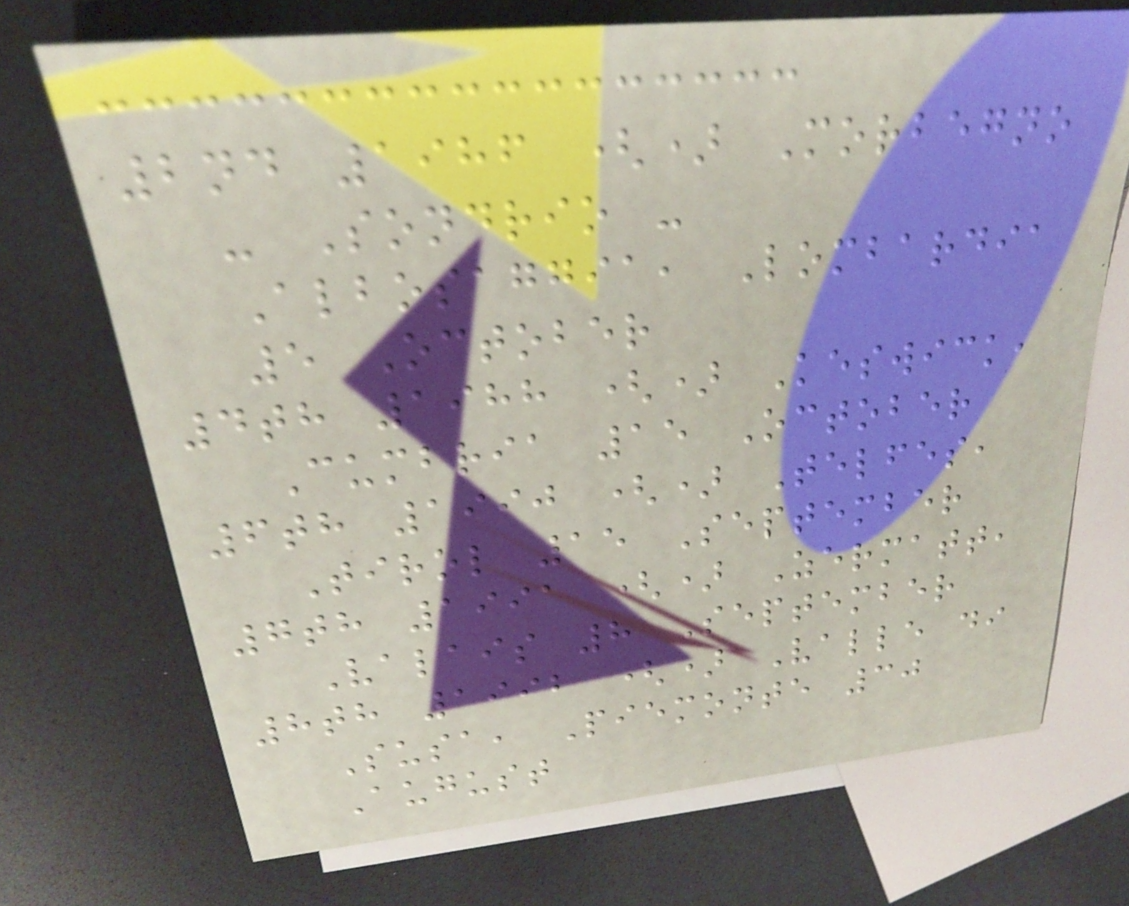2nd 1986 () Morbegno
- Sondrio -
Albosaggia, Lombardia
5 October
4th 1988 () Keswick,
Cumbria 15 October
6th 1990 () Telfes,
Tirol 15 September
7th 1991 () Zermatt,
Valais 8 September
8th 1992 () Valle di
Susa, Piemonte 30
August
